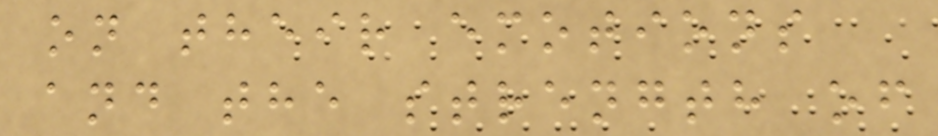on their emotions
and the strength of
